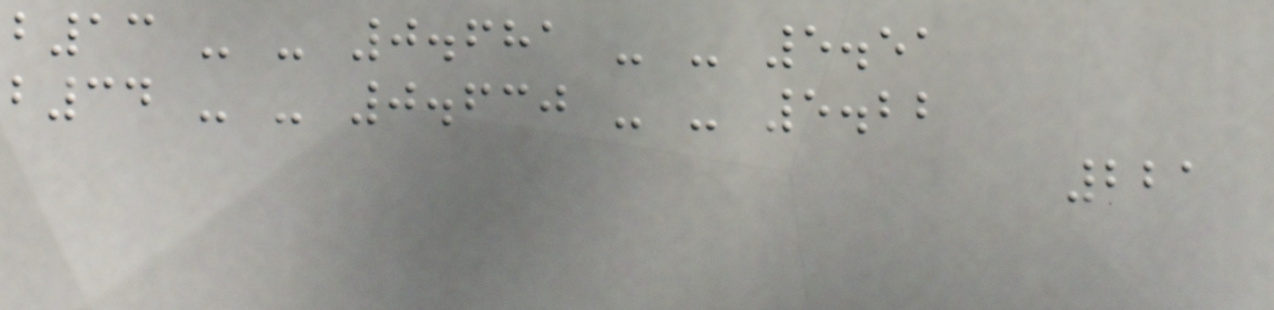b13 - - 0.681 - - 5.51
b34 - - 0.630 - - 5.22
221
